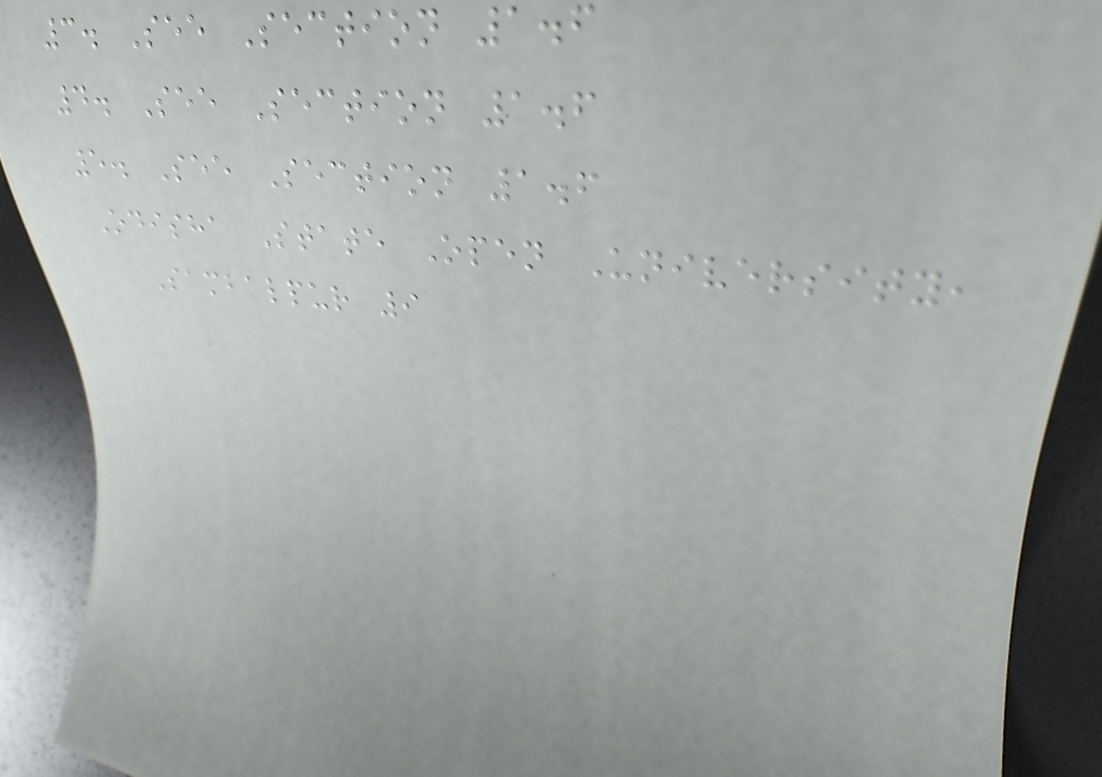3. See Section 1.6
4. See Section 1.6
5. See Section 1.6
Odisha State Open University,
Sambalpur 9
